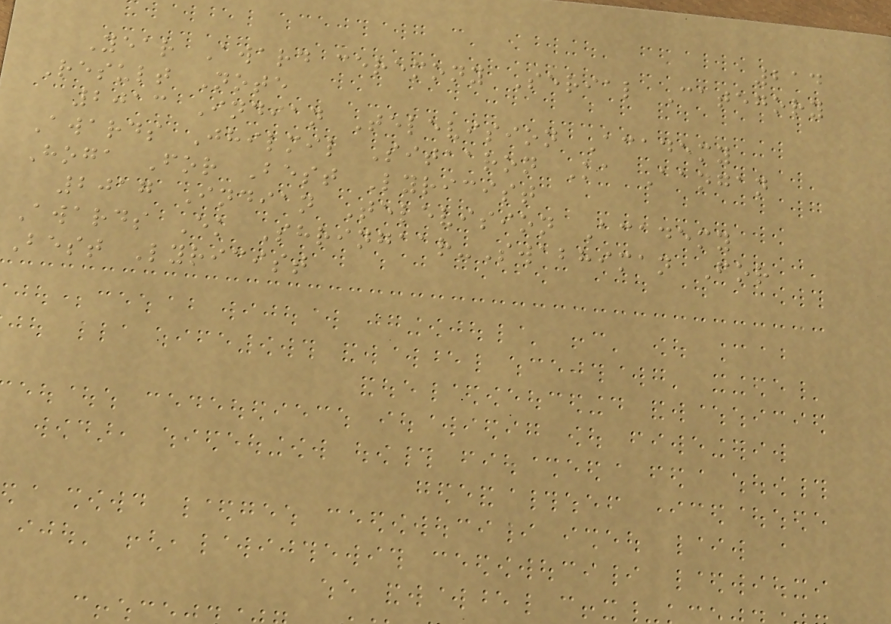214
Year Award ceremony Serial Category
Result Note
2013 Indian Television Academy
Awards Jhilmil Sitaaron Ka Aangan
Hoga For Best Lyricist
2017 Indian Television Academy
Awards Ek Shringaar-Swabhiman For
Best Lyricist
